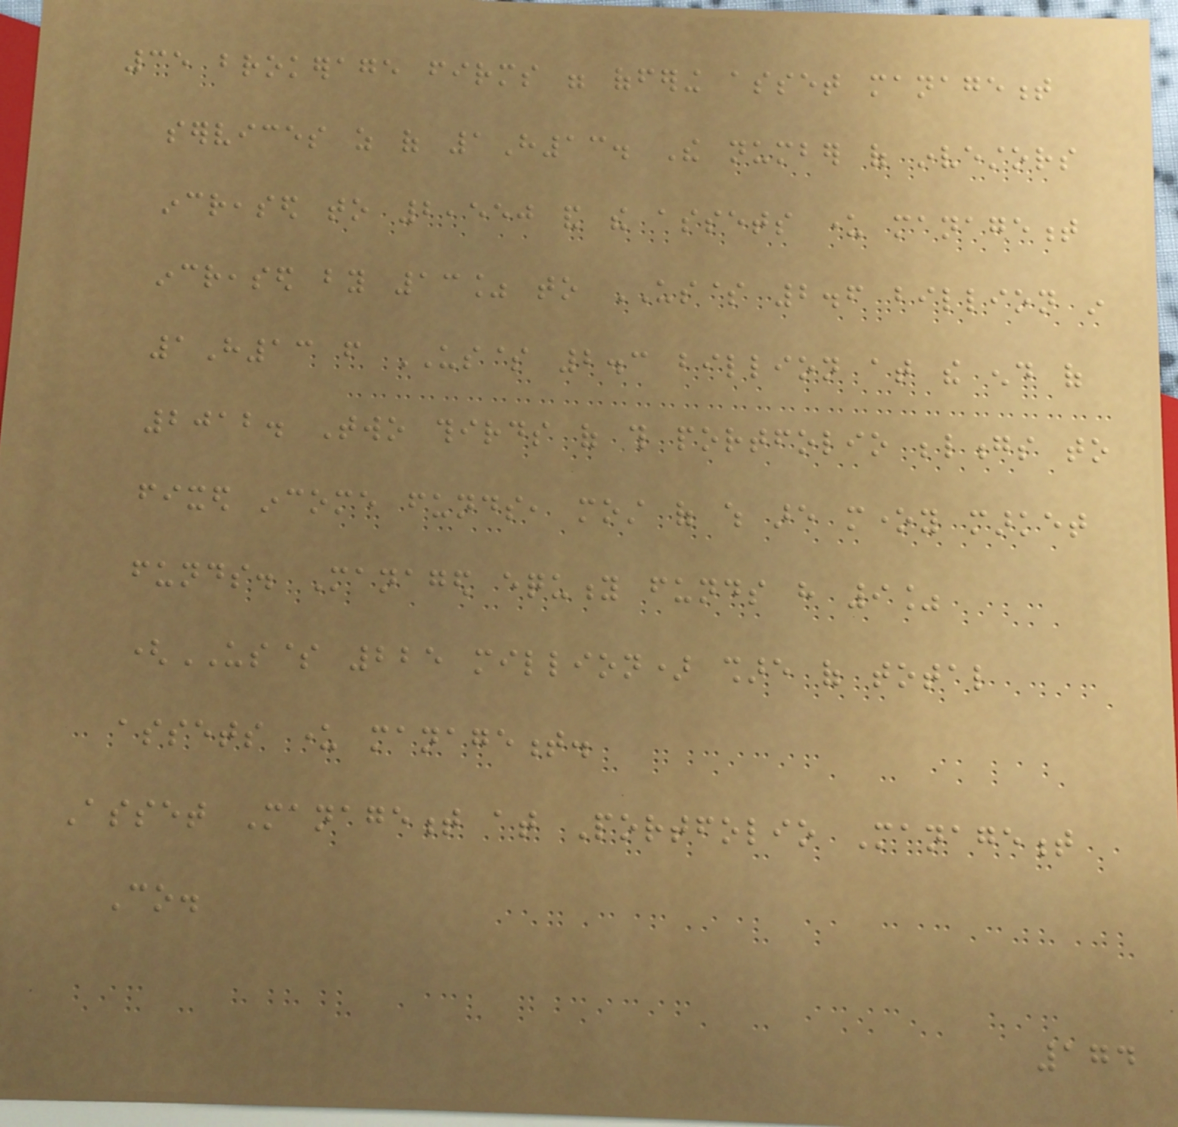35 brokerage firms were offering asset management
services as of 1H13. The number of investors
increased to 2,550 and the assets under management
increased by 13% to US$ 2.6 billion in
1H13 from US$ 2.3 billion at the end of
2012. Two thirds of this portfolio belongs to
fixed income funds, most of which are money market
funds. Managed equity funds have 9%
(US$ 225 million) share of total
assets under management.
Asset Management at Portfolio Management
Co.
174
